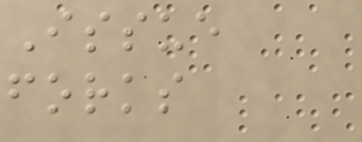Issue
forks
